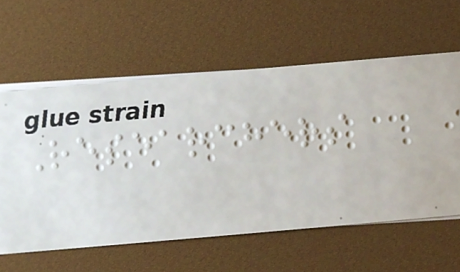Researchers
